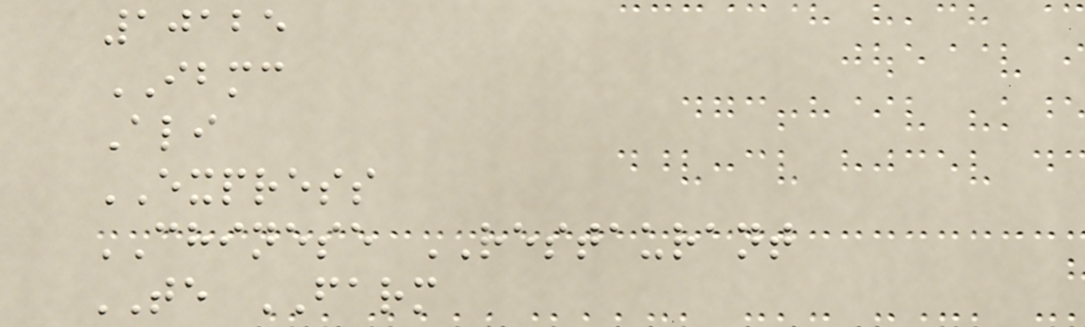10125
IBMC
Ali
EXPRESS
CHINESE RESTAURANT
TE FARM
